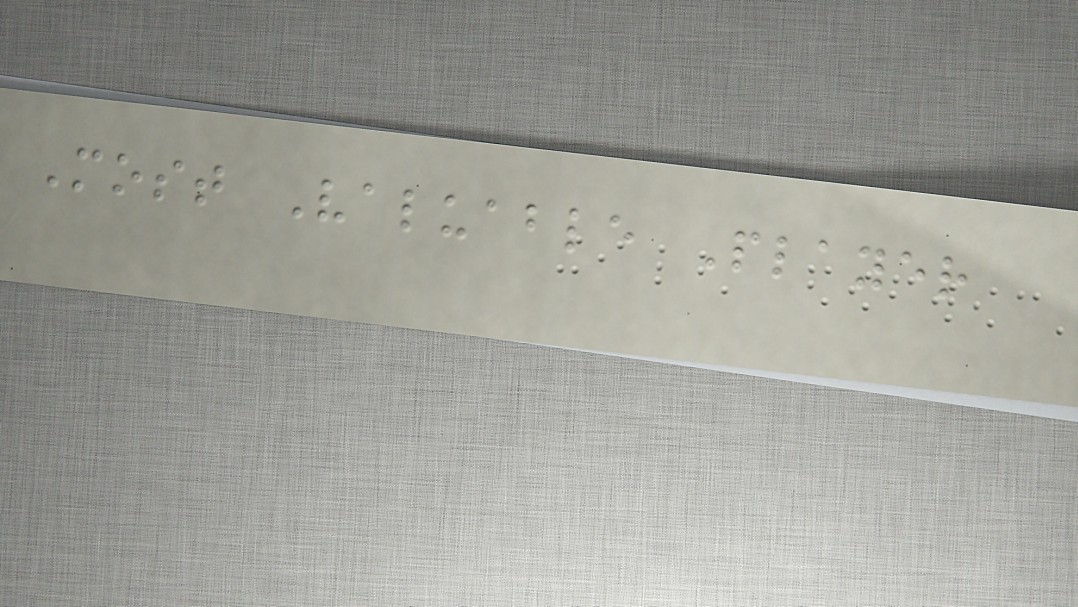Most Valuable Player
